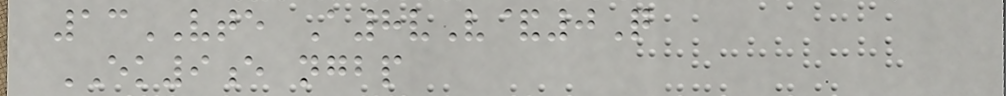13VTE A8vV&0Q
EK9e ngbp
